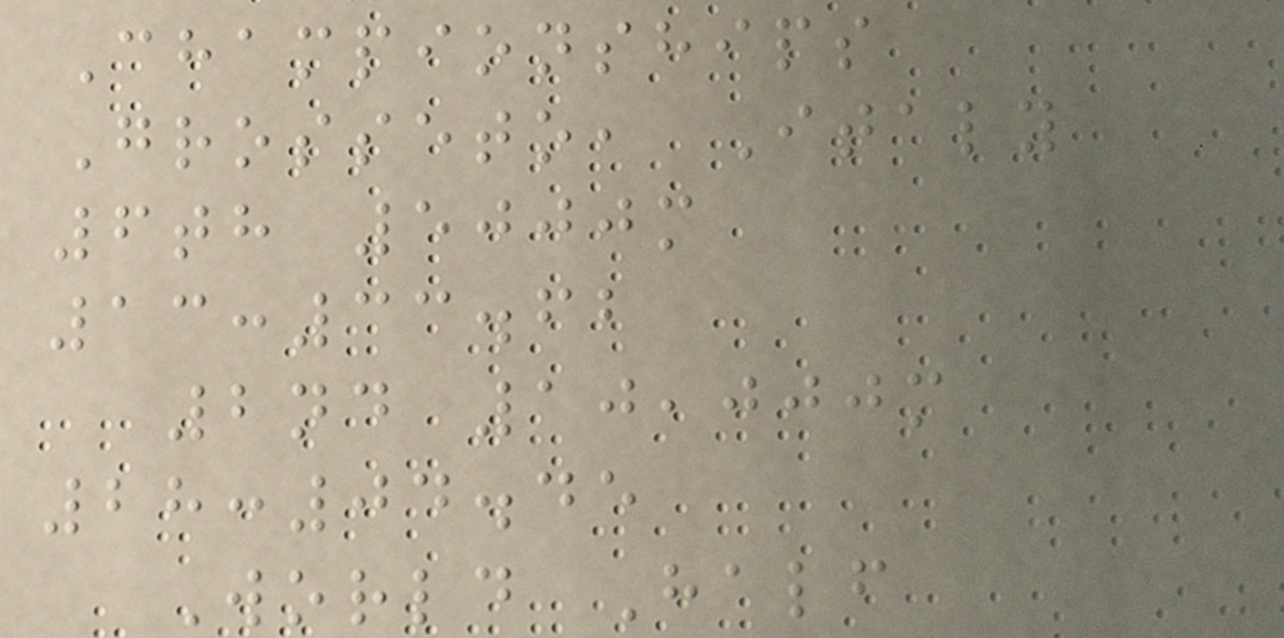Championships
Grosseto, Italy
6th 5000m
13:33.62
2nd 10,000m
28:04.45
World Half
